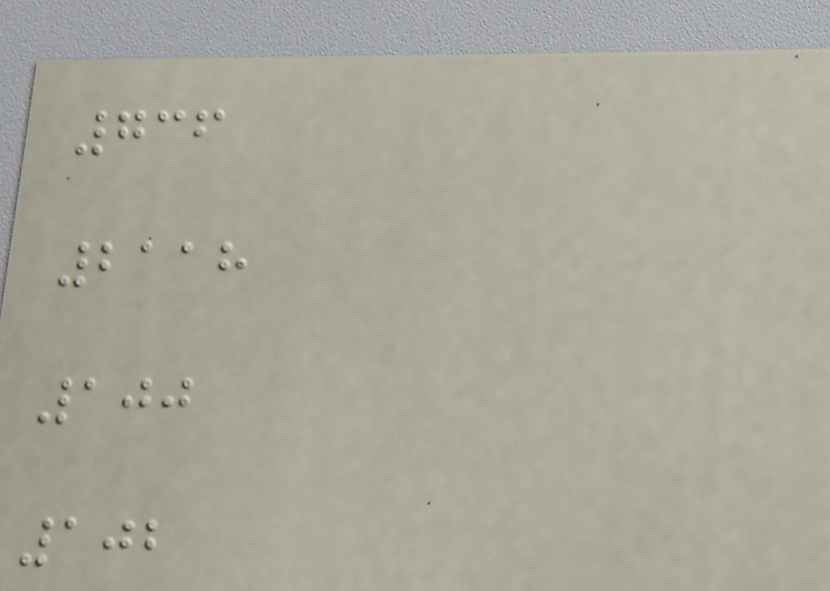736
2118
100
102
